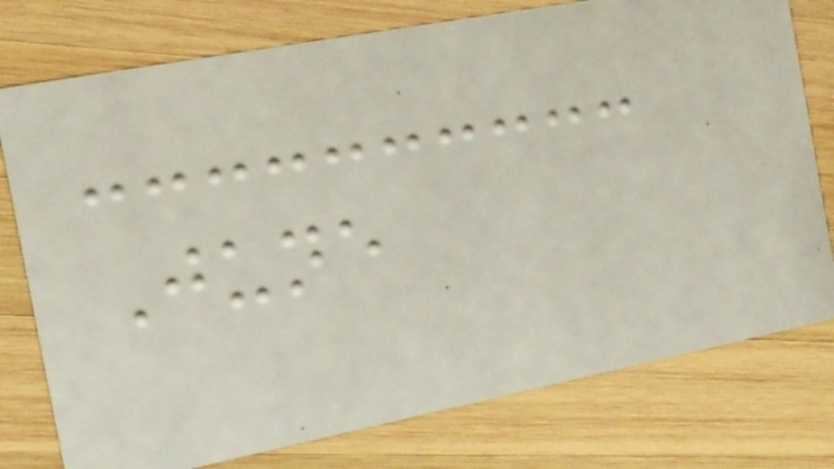June
